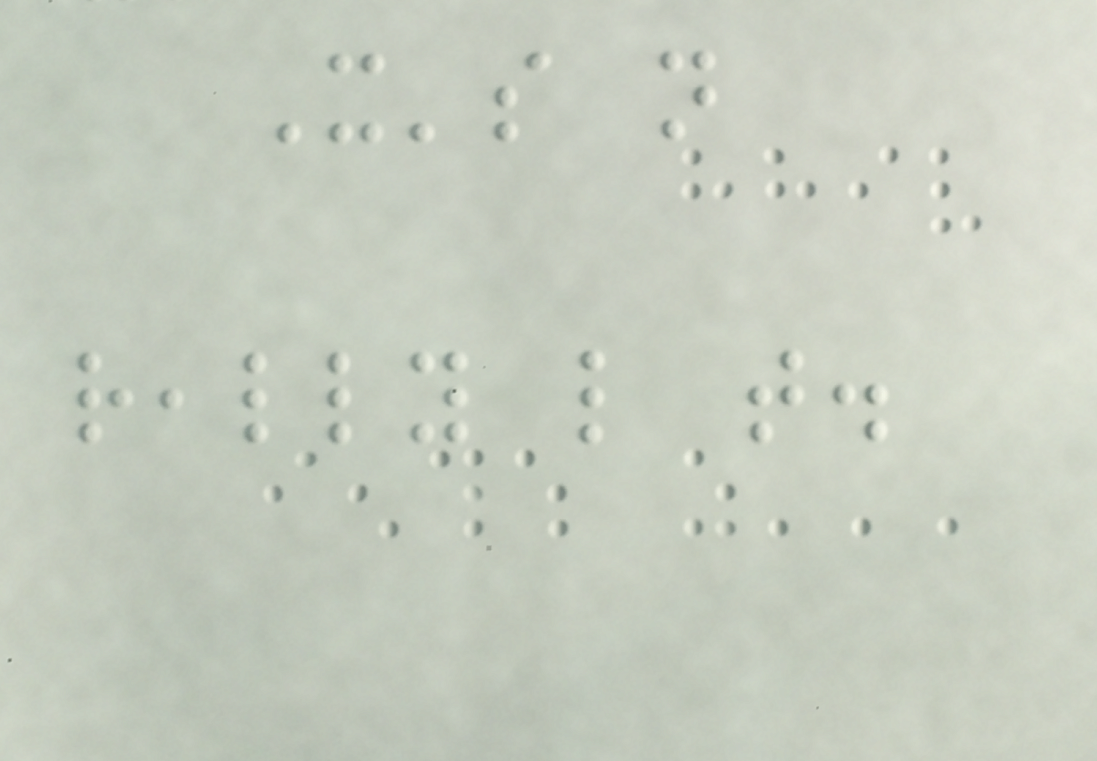It's not
really like that.
